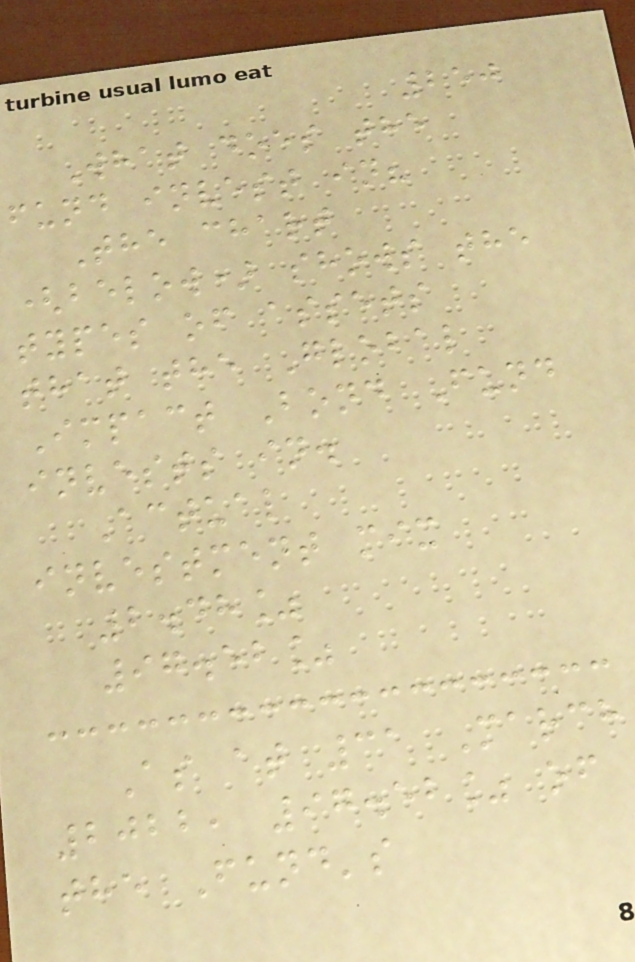250
What does the
fund invest in?
The chart
(below) shows the
types of assets
that the Global
Impact Bond Fund
invests in.
Actual
investment mix
2.48%
97.52%
As at 31 March
2022, 97.52% of
the Fund's
